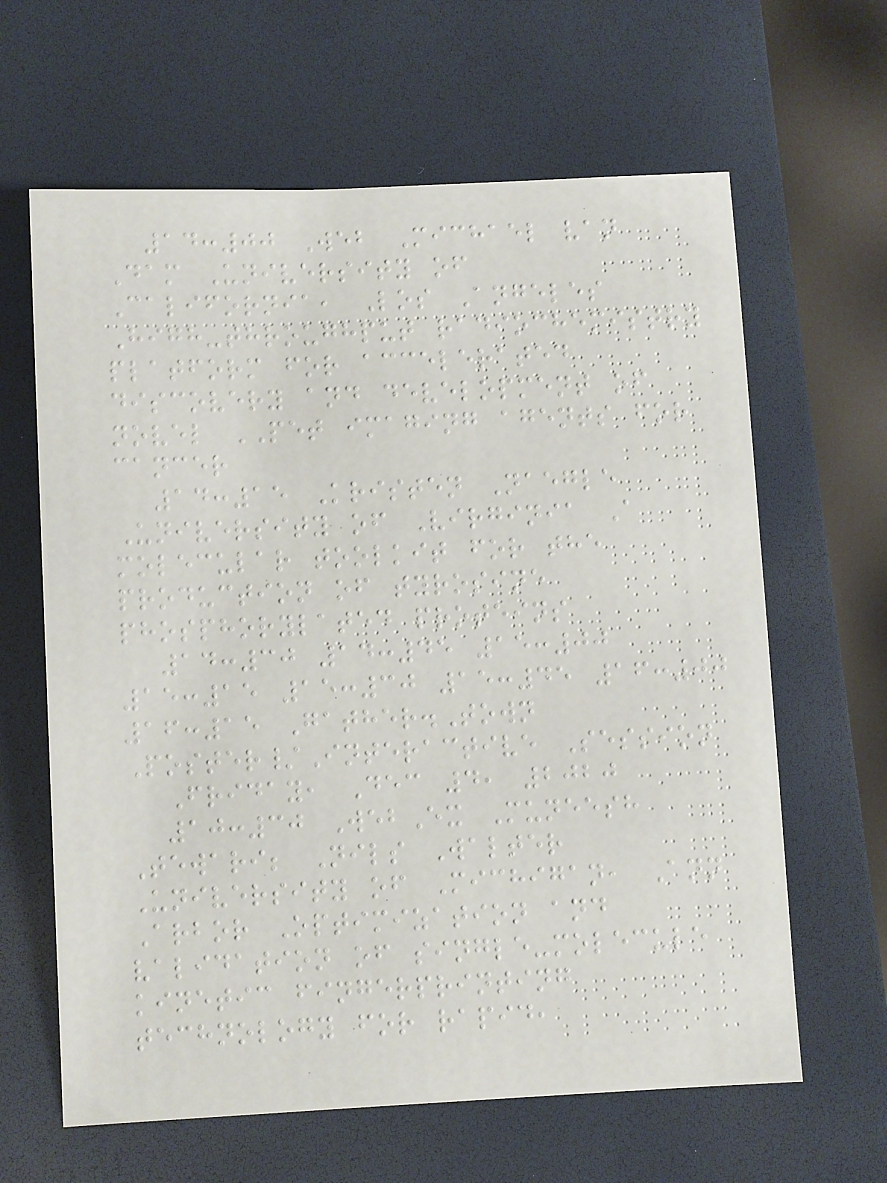14:00 Web Michael van
Dam University of
California, Los Angeles
High-throughput radiochemistry
platform for accelerated
discovery and development of
novel PET imaging agents for
cancer
14:15 Kristen Naegle
University of Virginia A
molecular toolkit for the
production of tyrosine
phosphorylated proteins
14:30 14:45 15:00
15:15 15:30 15:45 16:00
16:15 Gather.Town
Poster/Interactive Session
Friday, Dec 4, 2020
10:30 WebEx Muneesh
Tewari; Nils Walter
University of Michigan, Ann
Arbor Optimization and
validation of single-molecule
kinetic fingerprinting
technology for rapid,
